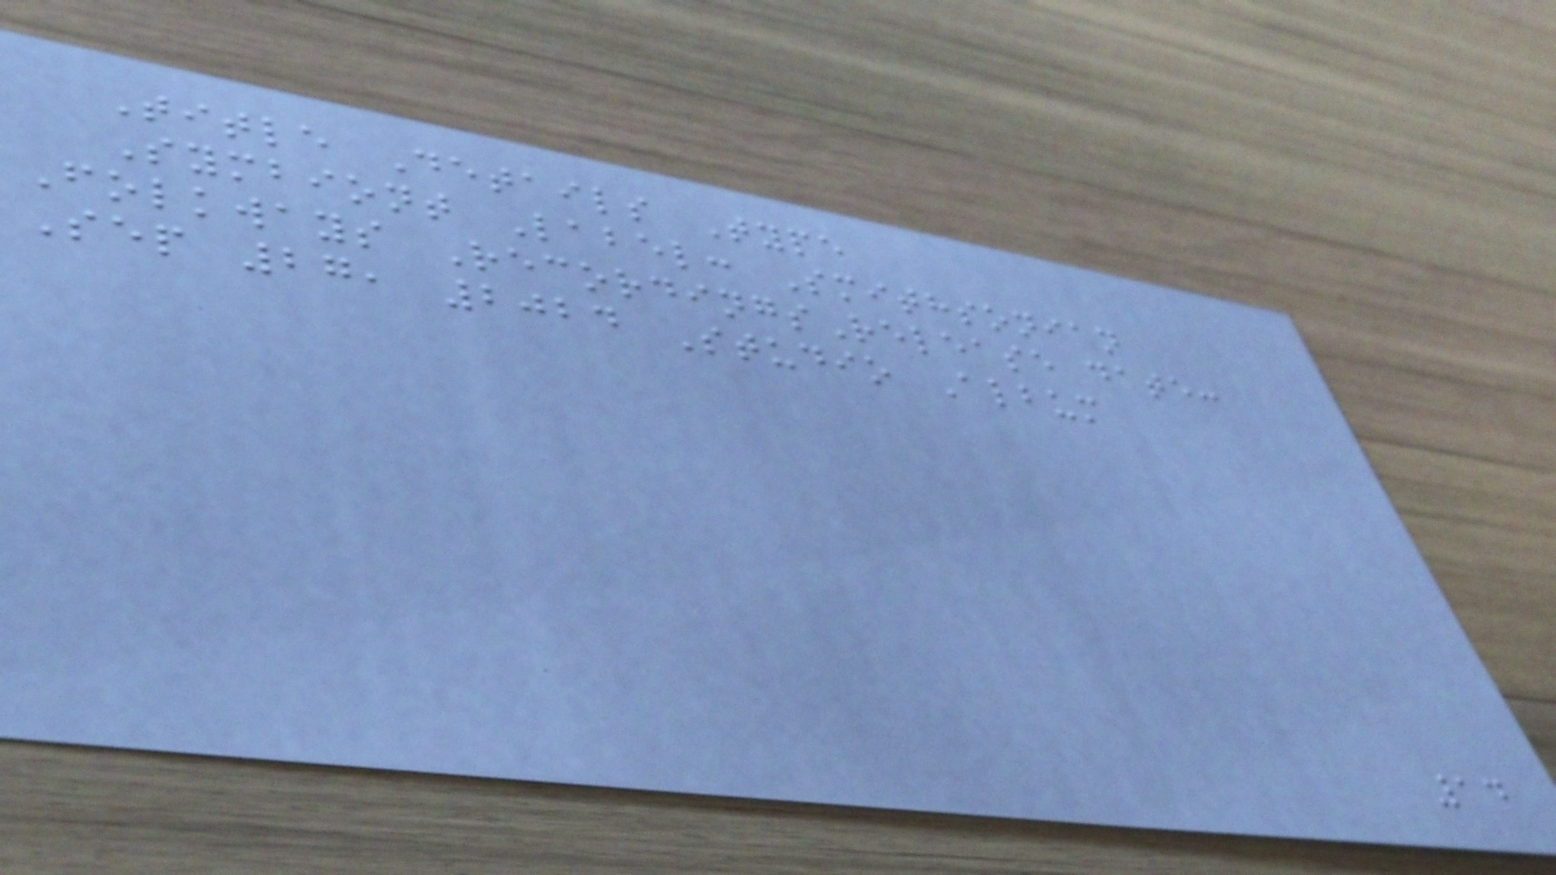Title Details Type
Symbiont Label: Smithsonian
Folkways RecordingsRelease date:
Sep 27, 2024 Studio Album
14
